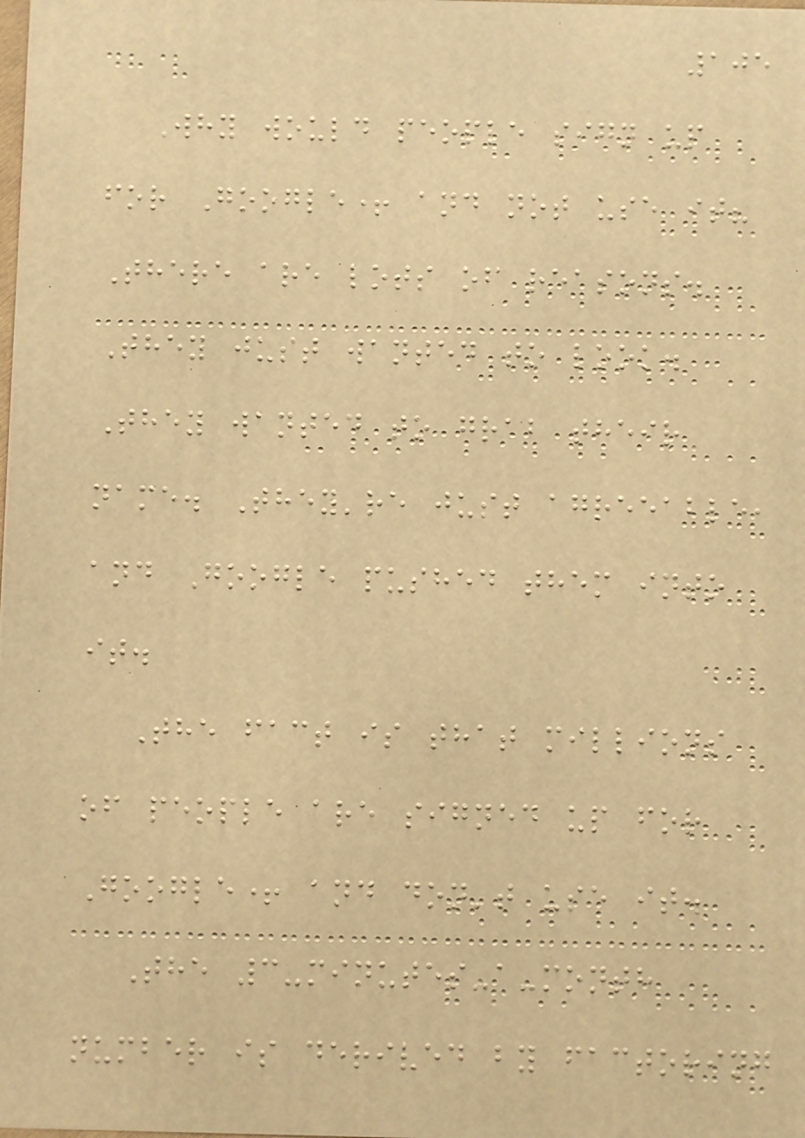105
Why would people sign up
for Google+ and not use it?
There are lots of reasons.
They just wanted to look.
They wanted to grab their
name. They're just agreeable,
and Google pushed them into
it.
The fact is that millions
of people are signed up for
Google+ and don't use it.
The 3-minutes-a-month
number is derived by factoring
